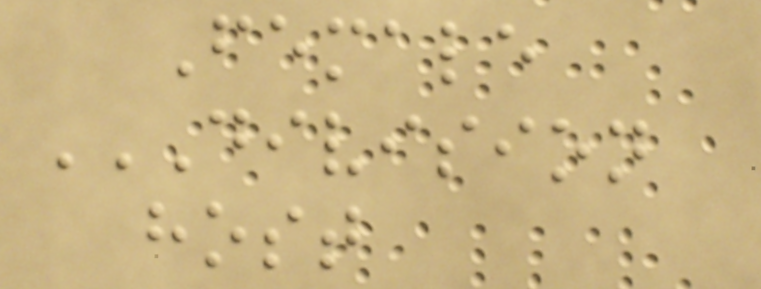Female
DIVISION
HOST
